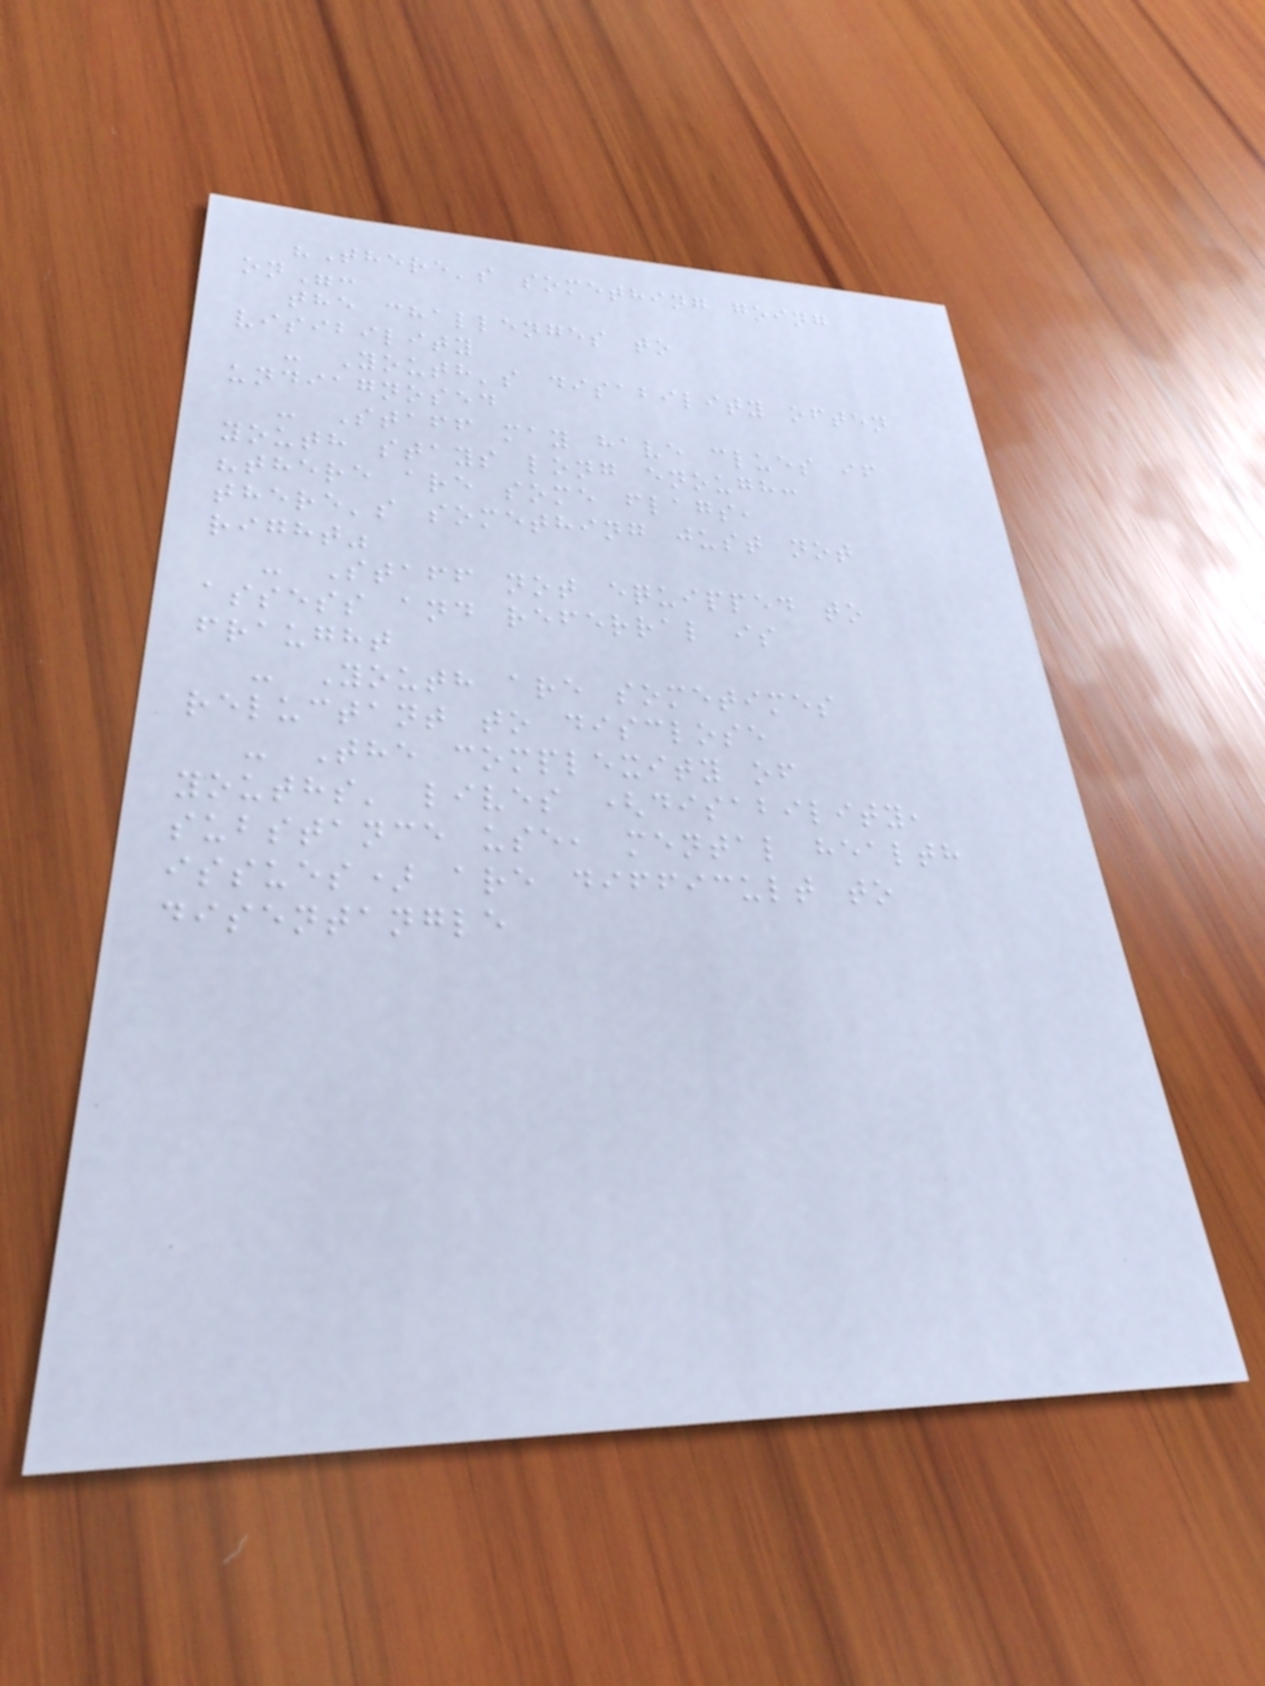"There's something going
on":
the challenges to
visibility
- Youth's disability often
undiagnosed
- Staff may have clues if
youth stays long enough:
"there are some flags,
there's something just not
right"
- Staff not equipped to
assess and referral is
fraught
- Youth are sometimes
reluctant to disclose
- The complexity of
youths' lives (disability,
substance use, mental health
issues) are difficult to
disentangle
